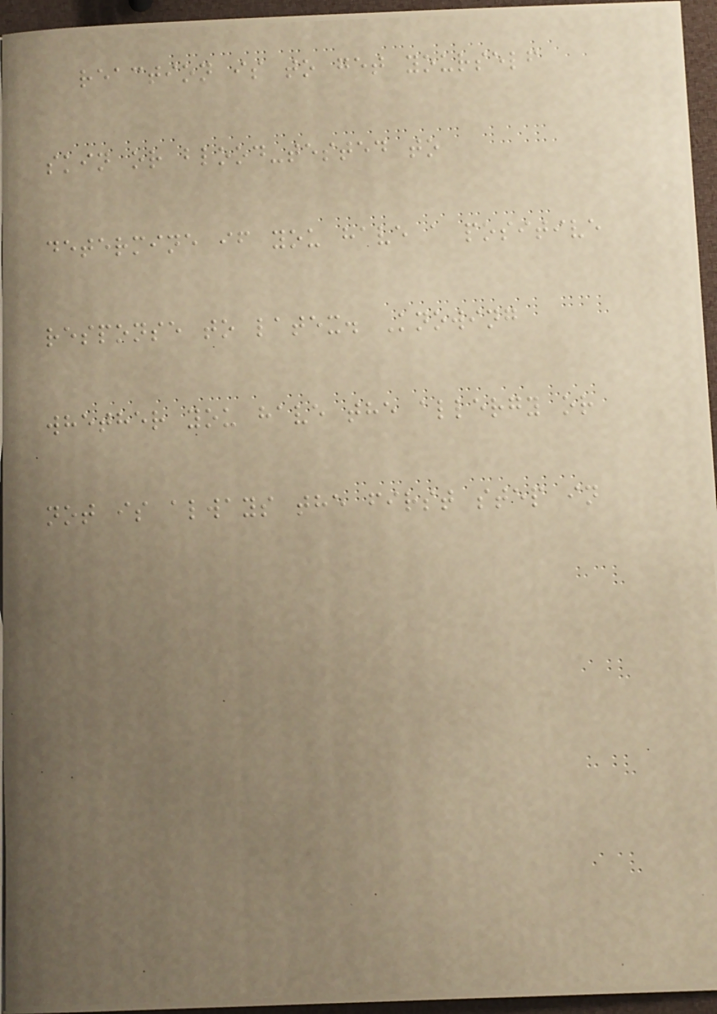reaction is to get yourself
skin or blood-tested to
determine if you have a positive
response to latex. Knowing
whether you have the allergy or
not is always the first step in
